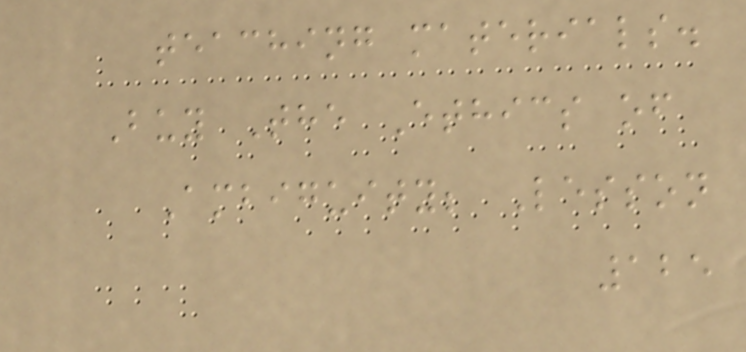teaching materials.
Buy The Ethics of
Ambiguity; Lesson
125
